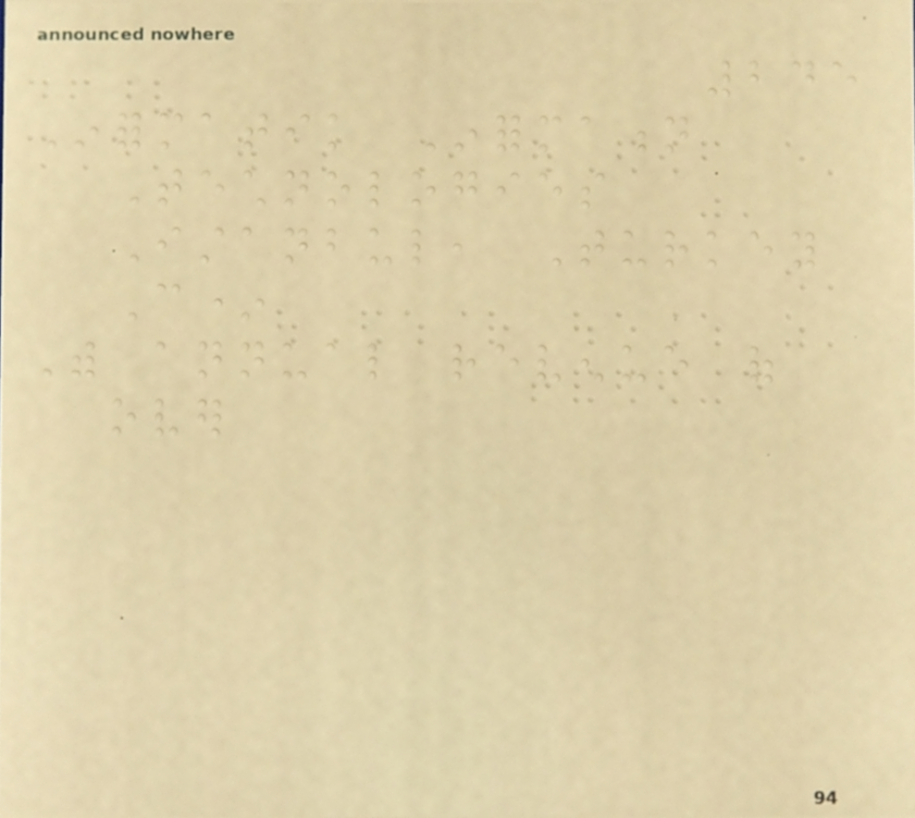245
Informatik Information
Technologies
Istanbul, Turkey
C*
With annual revenue of
over
